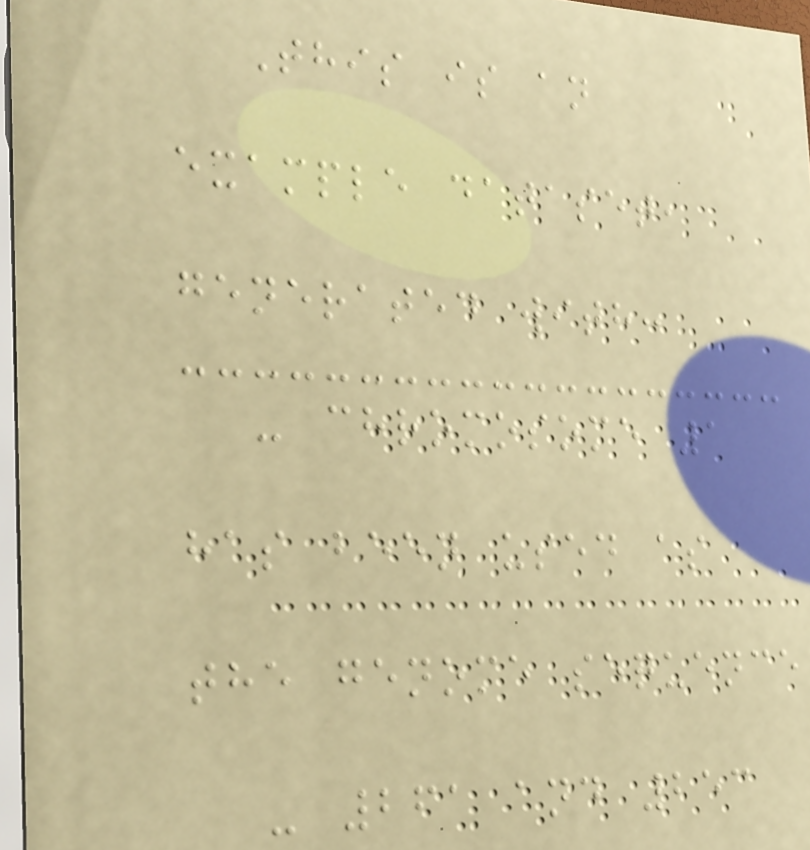This is an
example dataset,
generated with:
- chromosome 1
has been used as
the genome sequence
- 261 and 253
